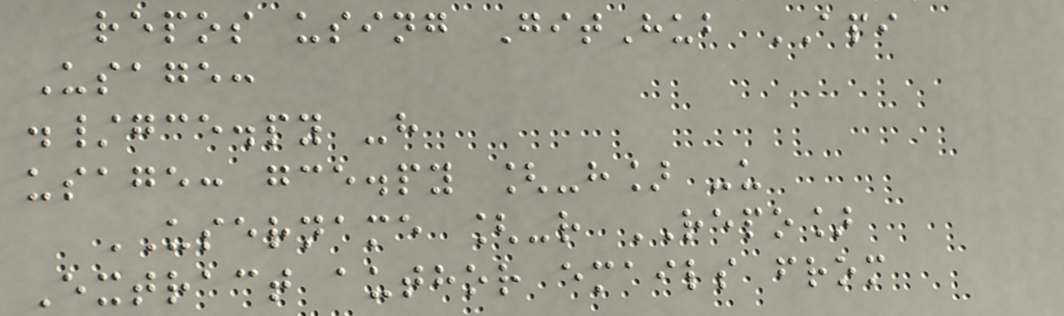repos using GitHub API
Usage:
./gce.py -h
usage: gce.py [-h] -u
USERNAME [-r REPO]
Extract author emails from
